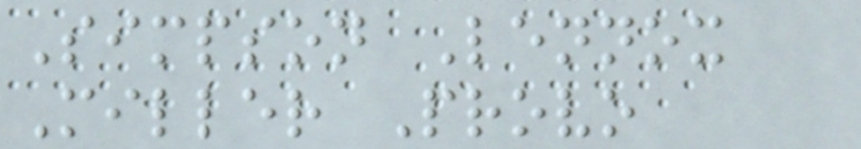Simpson Lennox
Miller Provo
